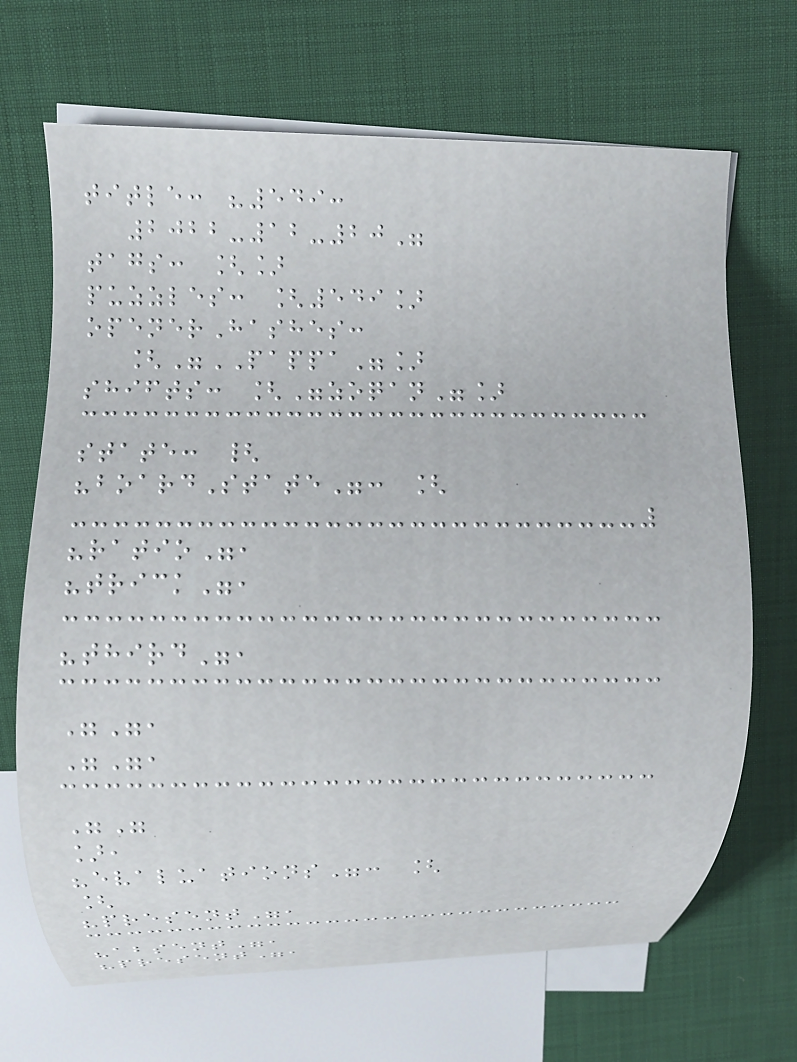title: "549:
2022-12-20"
tags: []
puzzles: [549]
openerHashes:
["PAPPA"]
shifts: ["zoqan"]
state: {
"boardState": [
"ratio",
"trick",
"third",
"",
"",
""
],
"evaluations": [
[
"present",
"absent",
"present",
